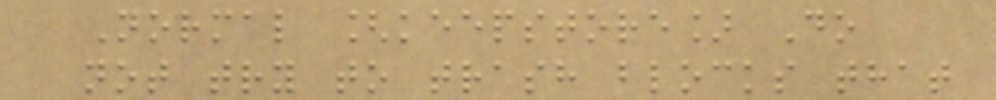Normal [keepstore] Do
not try to trash blocks that
